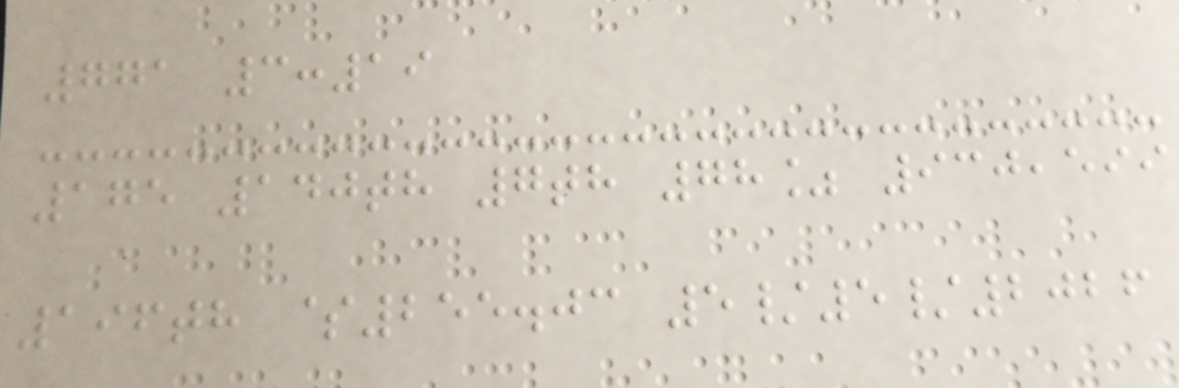771 3:19
175 140th 7th 78% 930,599
196th $255.03 5/5/2026
